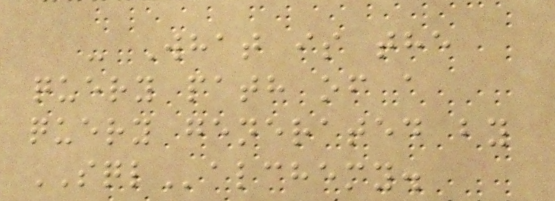- What is the
query path of a
query generated by
SQLalchemy.
